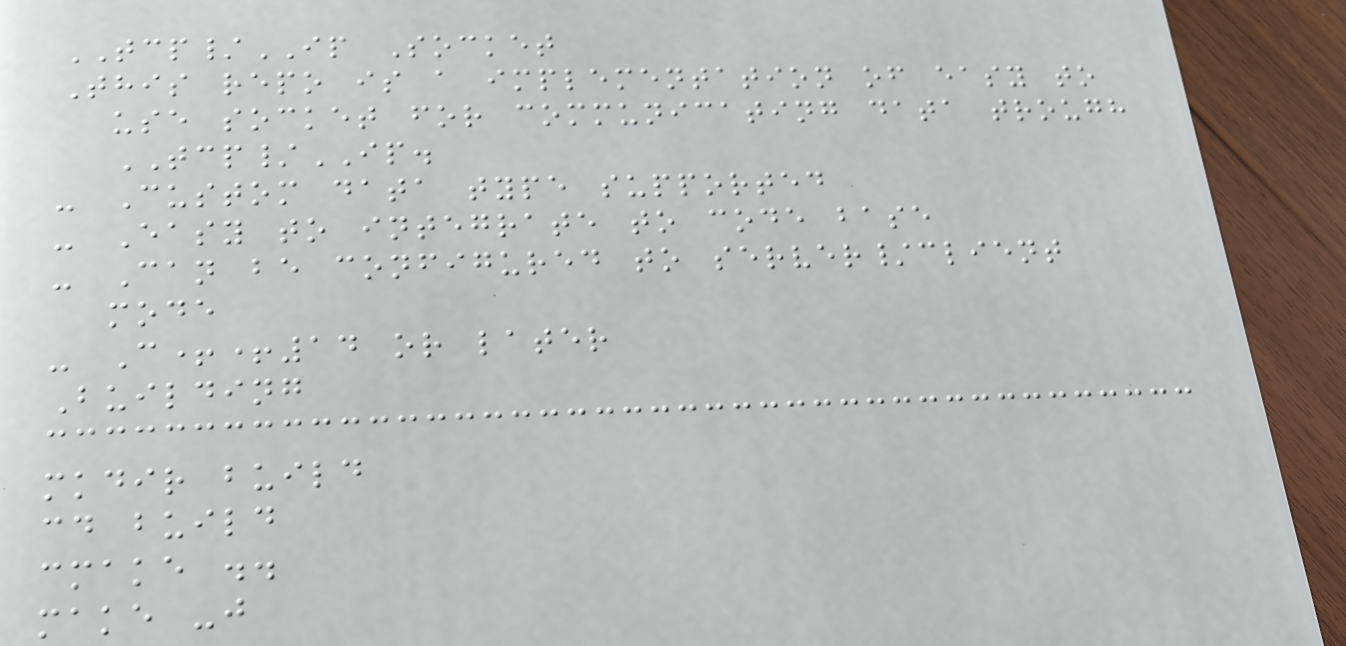TCP/IP Socket
This repo is a implementation of easy to
use socket for communicating data trough
TCP/IP.
- Custom data type supported
- Easy to integrate to code base
- Can be configured to server/client
mode
- C++14 or later
Building
mkdir build
cd build
cmake ..
make -j
